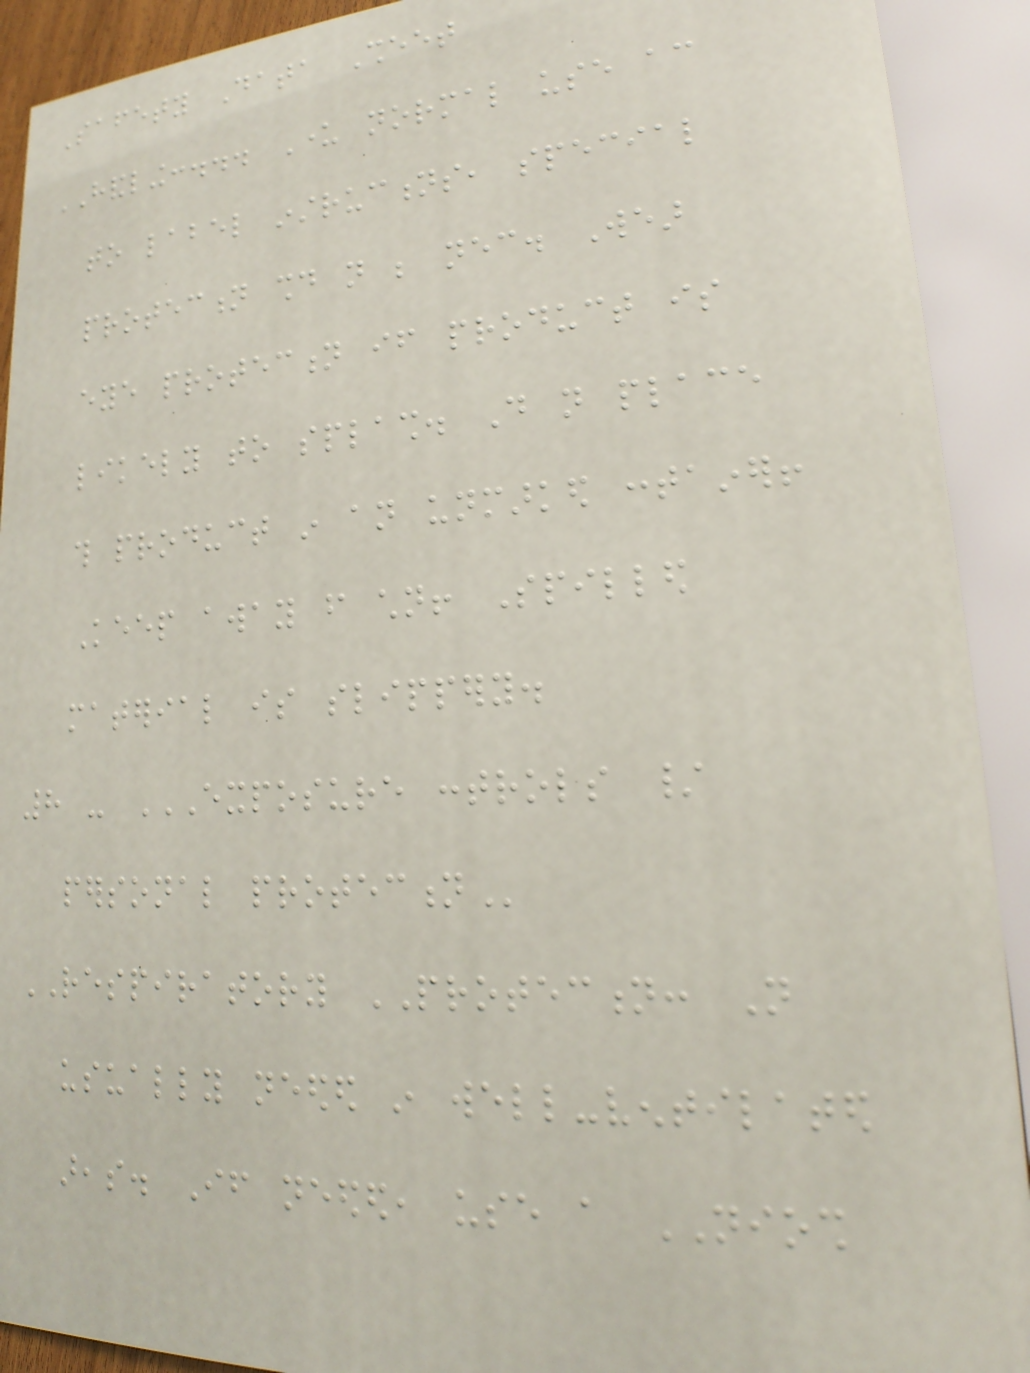Safety Data Sheet
HANDLING:... Under normal use according
to label instructions, special
protection should not be necessary. Wear
eye protection if product is
likely to splash. Do not place
this product in an unmarked container!
Keep away from children! Spilled
material is slippery.
8 - EXPOSURE CONTROLS /
PERSONAL PROTECTION
RESPIRATORY PROTECTION: Not
usually needed in well-ventilated
areas. If needed, use a NIOSH
